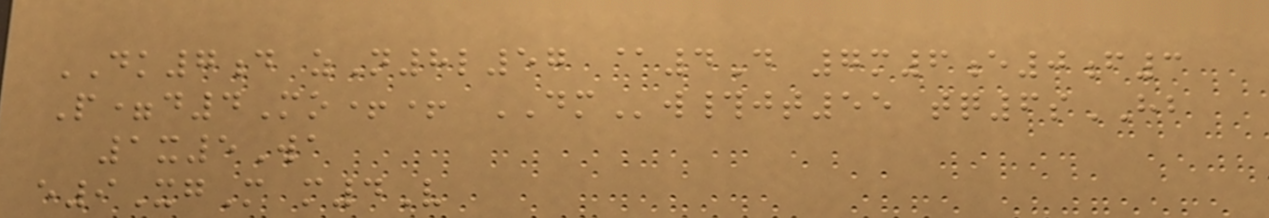DK7d zN8l57 @4D 7m6e0f3
P=d4Mo++ DMw#jt55 tq6sHB
1x5Wa
e9XgM m4V
